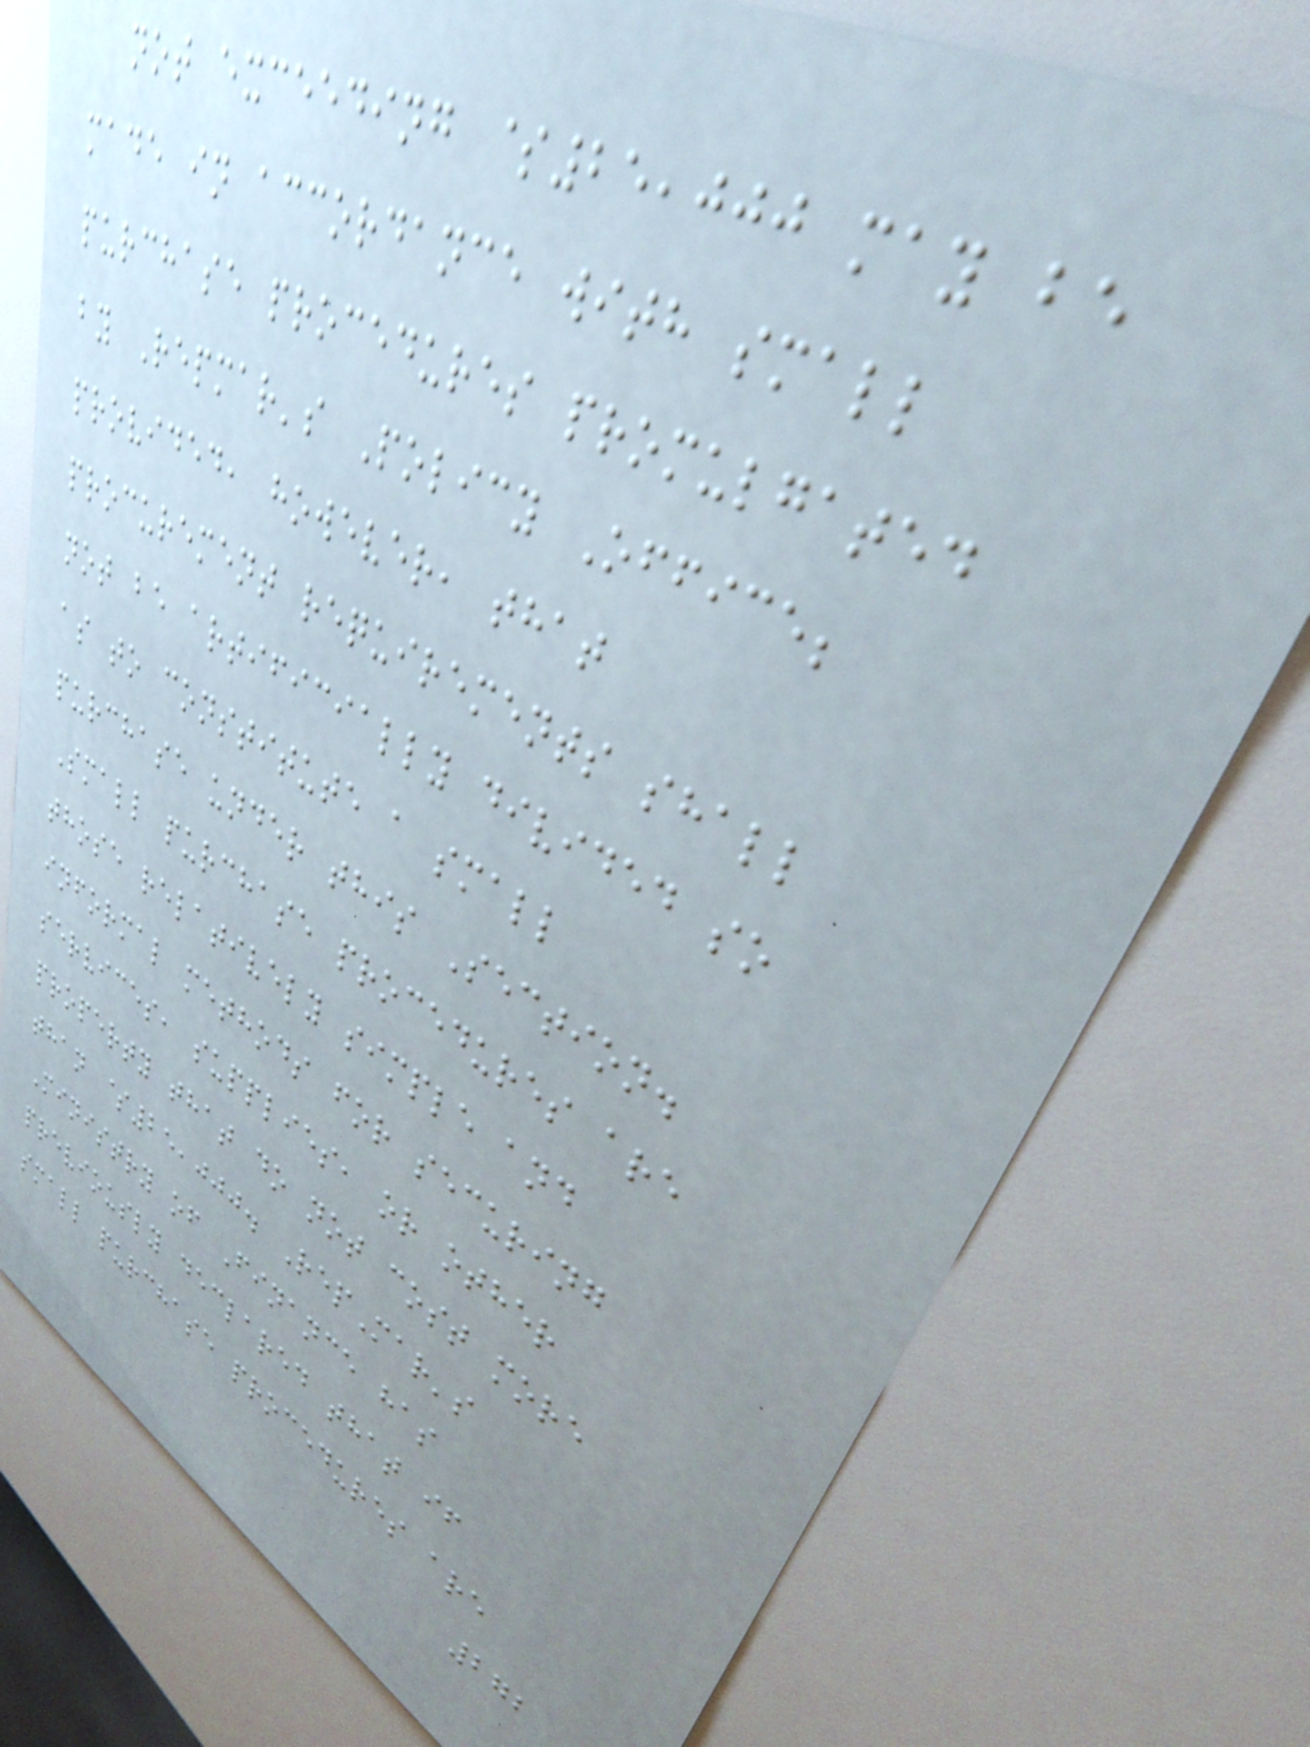not exceeding $25,000 may be
made in accordance with small
purchase procedures promulgated
by Repmar's Policy Office;
provided, however, that
procurement requirements shall
not be artificially divided so
as to constitute a small
purchase under this Section.
Small purchase procedures are
those relatively simple and
informal methods for securing
services, supplies, or other
property that do not cost more
than $25,000. RepMar's
Ministry of Finance has
previously declared that if
small purchase procedures are
272
